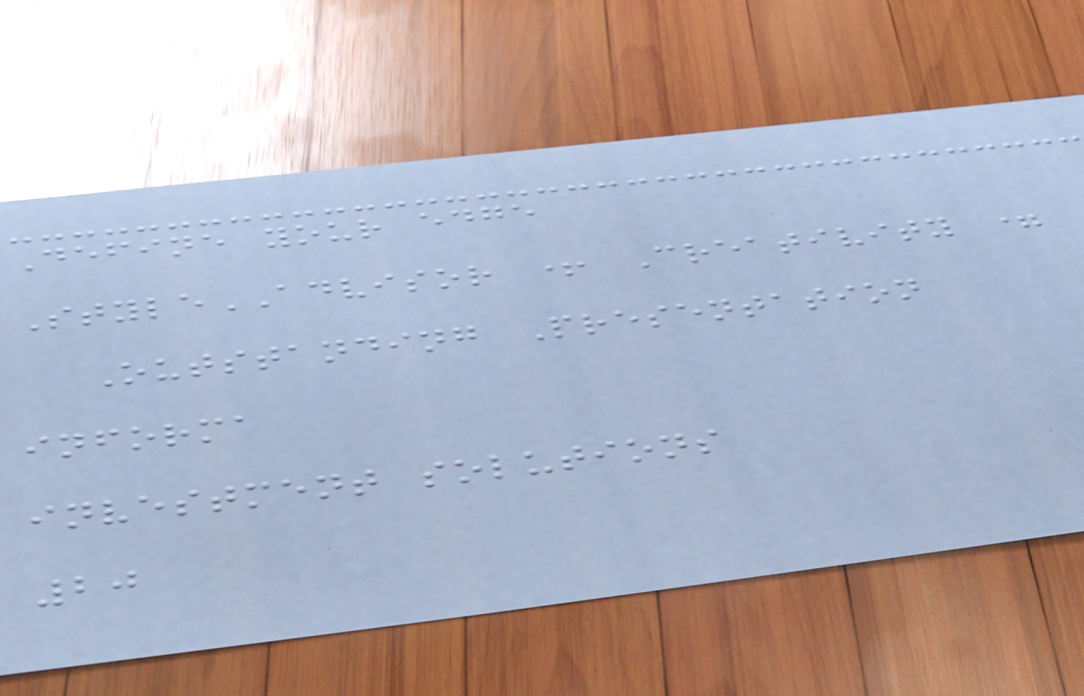Define your edge
StyleADVISOR + Creativity =
Outstanding Presentation
informa
investment solutions
20
